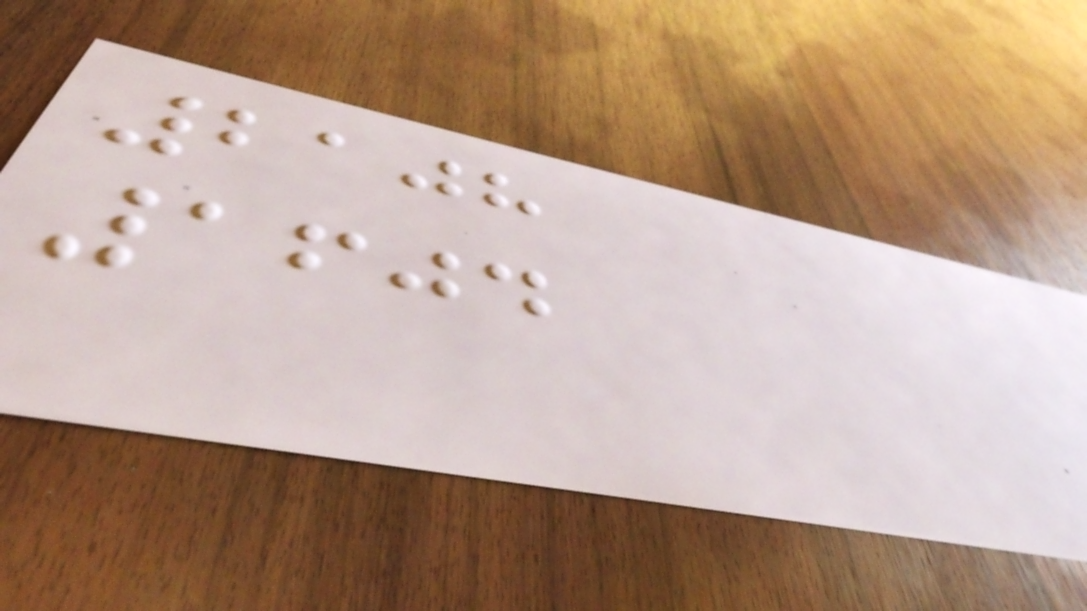2108
1604
